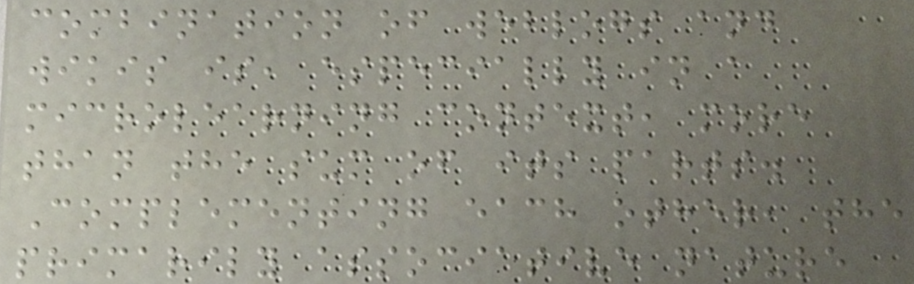combination of weblogs and
wikis is, especially in a
microlearning context, more
than the sum of its parts.
Complementing each other, the
primarily associative nature
